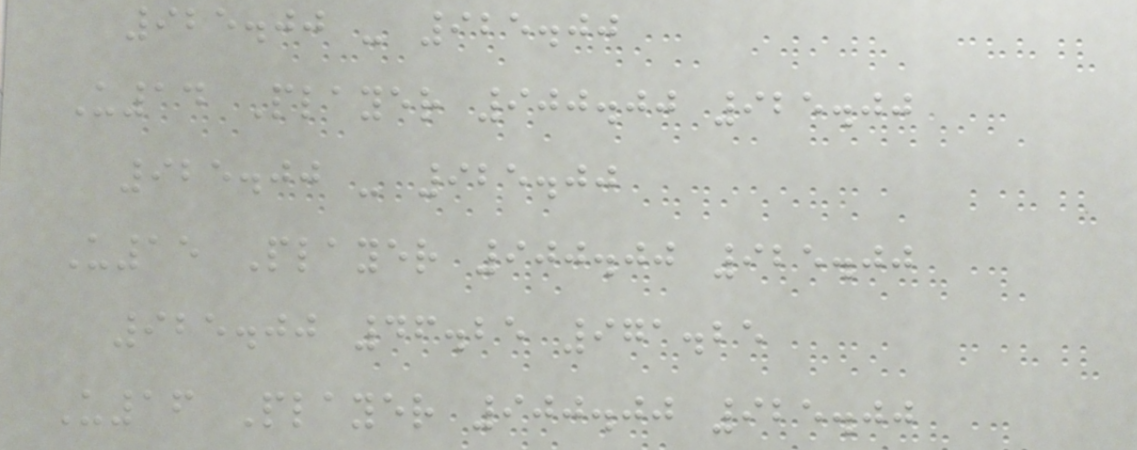925.00 - 925.00
U14 Player 900.00 925.00
925.00 - 925.00
U15 Player 900.00 925.00
925.00 46.25 971.25
U16 Player 900.00 925.00
